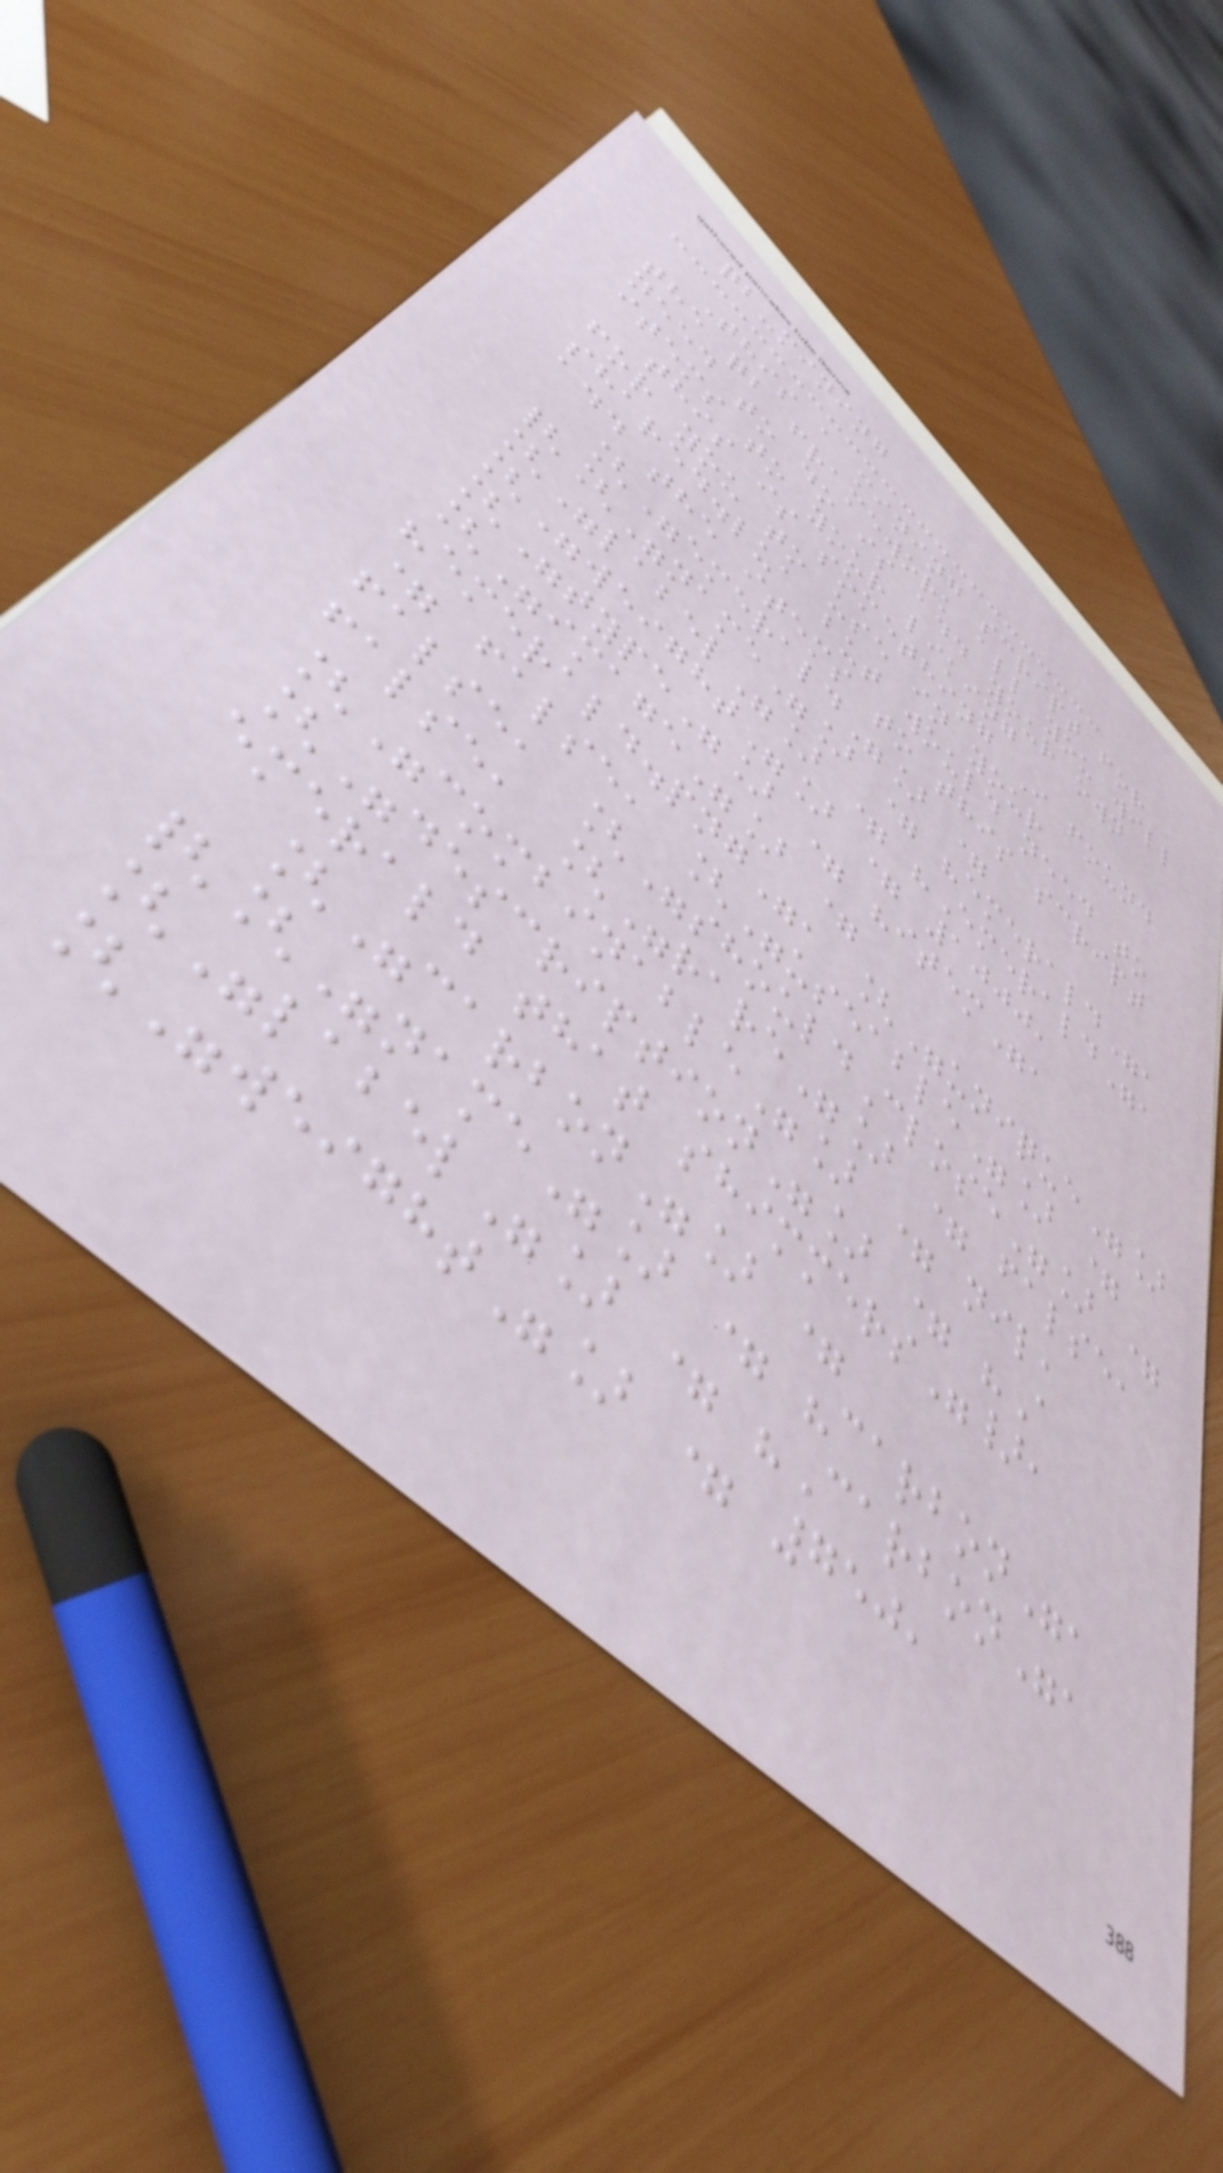qb-mining
This a mining script for
the qb framework all you will
need to do is add your own
items to your liking
this is something I found
for you to use in your
shared.lua but would need to
add the items to this script
["emerald"] =
{["name"] = "emerald",
["label"] = "Emerald",
["weight"] = 1000,
["type"] = "item",
["image"] =
"emerald.png", ["unique"]
= false, ["useable"] =
false, ["shouldClose"] =
false, ["rare"] = false,
["combinable"] = nil,
["description"] = "A
emerald that shimmers"},
["carbon"] =
{["name"] = "carbon",
["label"] = "Carbon",
["weight"] = 750,
